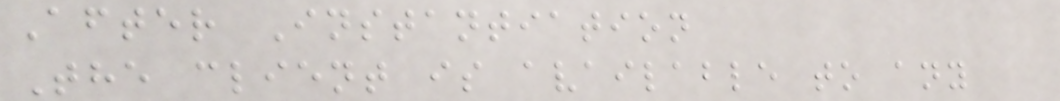After Instantiation
The client is available to any
